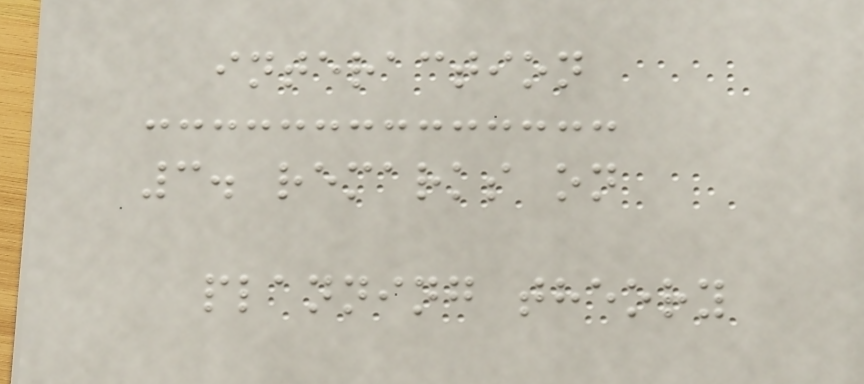interaction
3. remarks on
planning theory
